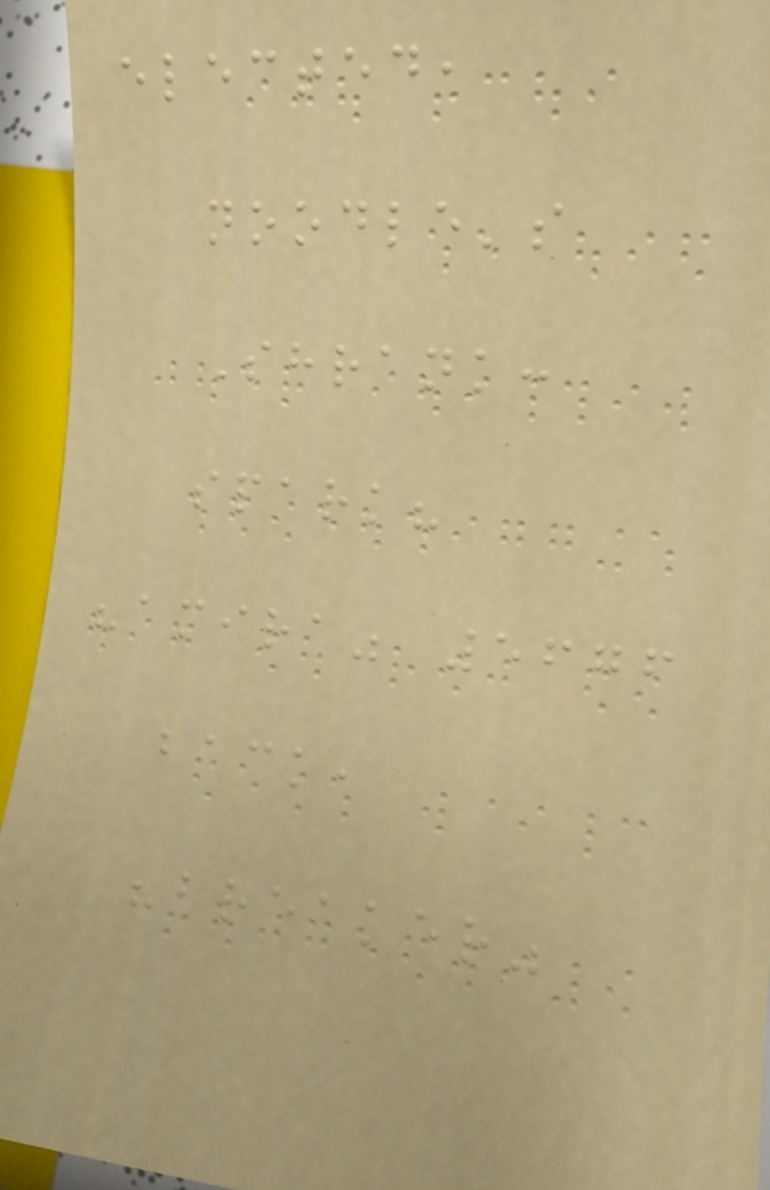elected,
noodle's
Shrank:
spark?
"amira" 5676
back,
"breaker"
